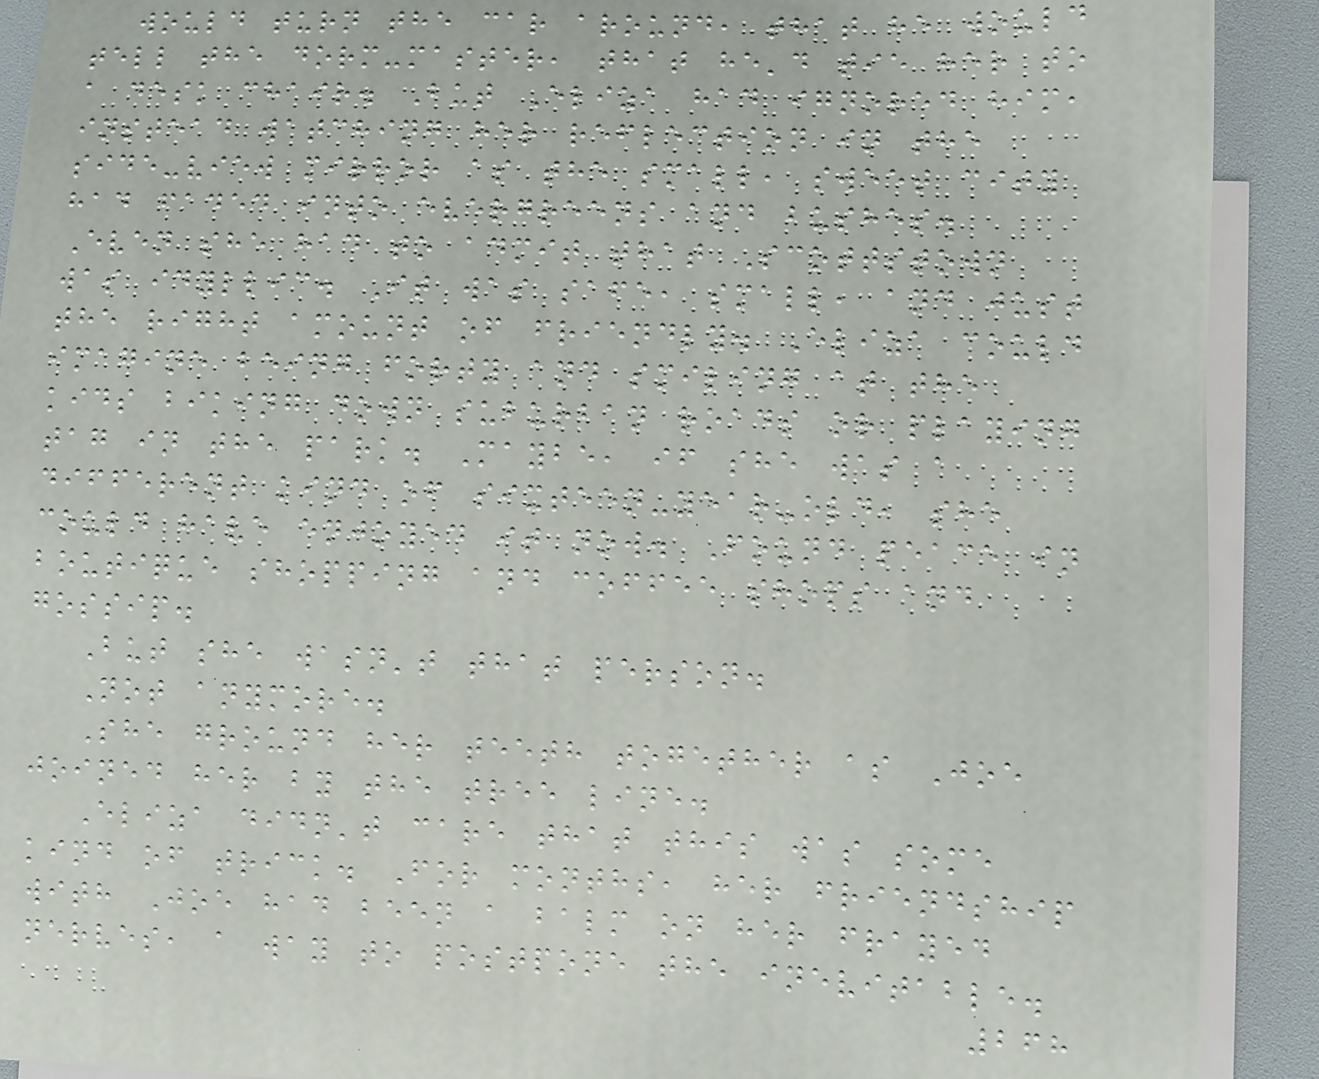would turn the car around, that he would
tell the dorm-master, that he'd tie her to
a desk chair. But Eliza had ignored him,
instead watching her reflection in the
side-view mirror as the small, sweet city
had faded into evergreens and bushes.
Even she had to admit that Scottstown
was idyllic. It was safe, small, and just
the right amount of friendly. Eliza could
imagine being forty and smiling at the
kids biking down suburban roads or playing
tag in the park. Maybe, if she was a
different kind of sixteen-year-old, she
could have enjoyed it now. Found peace in
boutique shopping and coffee shops and
gossip.
But she wasn't that person.
Not anymore.
She ground her teeth together as Joe
joined her by the tree line.
Eliza didn't care that this was some
kind of trick. For months, her friendship
with Joe had been a balm on her frayed
nerves, a way to postpone the inevitable.
268
